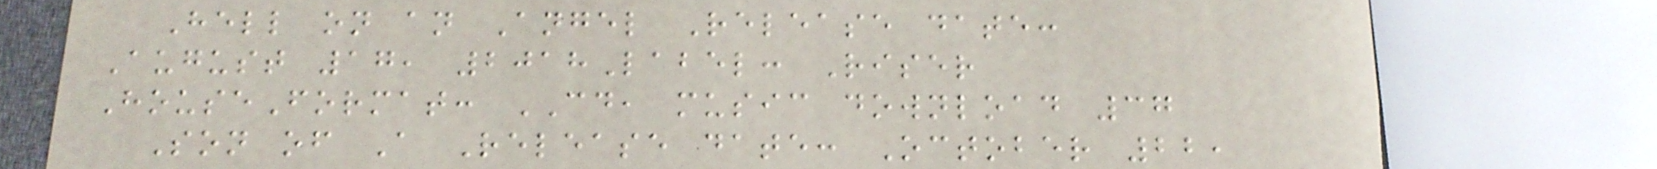Hell on an Angel Release date:
August 17, 2018Label: Riser
HouseFormat: CD, music download 37
Son of A Release date: October 22,
